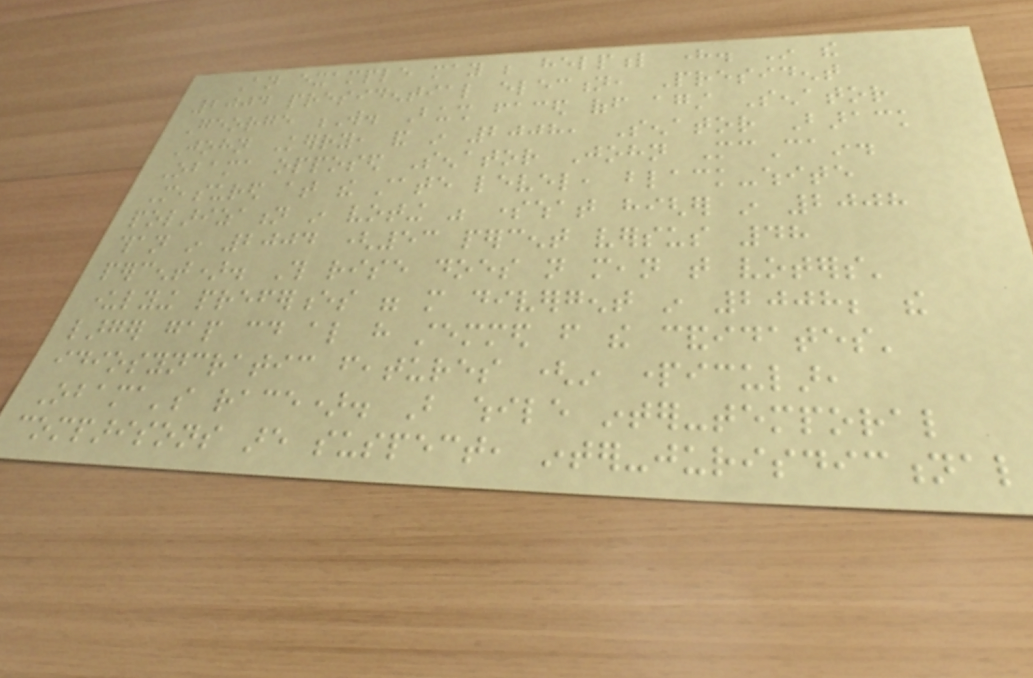An example may be helpful here. In the
2004 presidential election, President
George W. Bush faced off against Senator
John Kerry, and in 2008, Senator Barack
Obama opposed Senator John McCain.
Measured at the state level, black-white
polarization in voting was somewhat higher in 2008
than in 2004 (53 percent versus 48
percent). This rise does not mean that voters'
underlying preferences were more divergent in 2008; the
larger gap could also have stemmed from the candidates'
idiosyncratic features (in particular,
Obama's race). But while inter-temporal
comparisons are suspect, inter-jurisdictional
